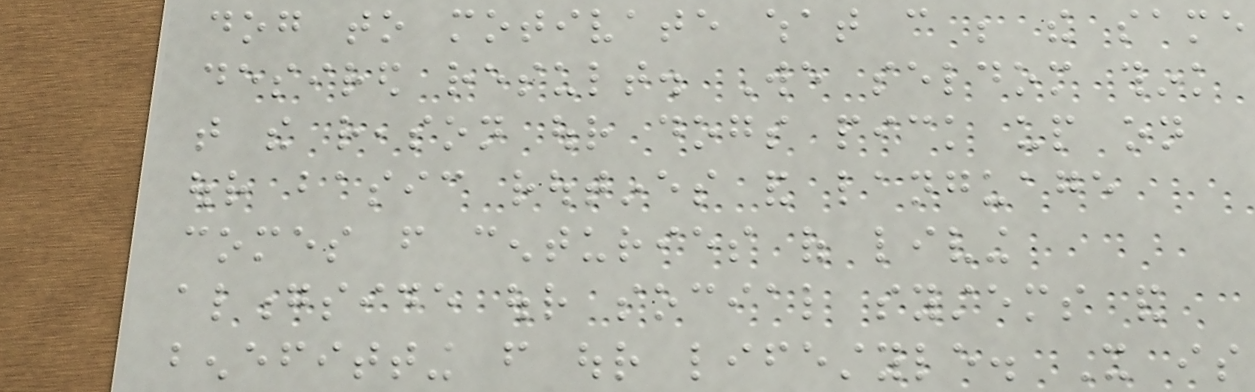dog to motivate what can be the same
desired result. We seldom think
that the reason our dogs pick up on
our basic routines and language
comes from centuries of living
alongside our social systems and
benefitting from our lifestyle. It is
